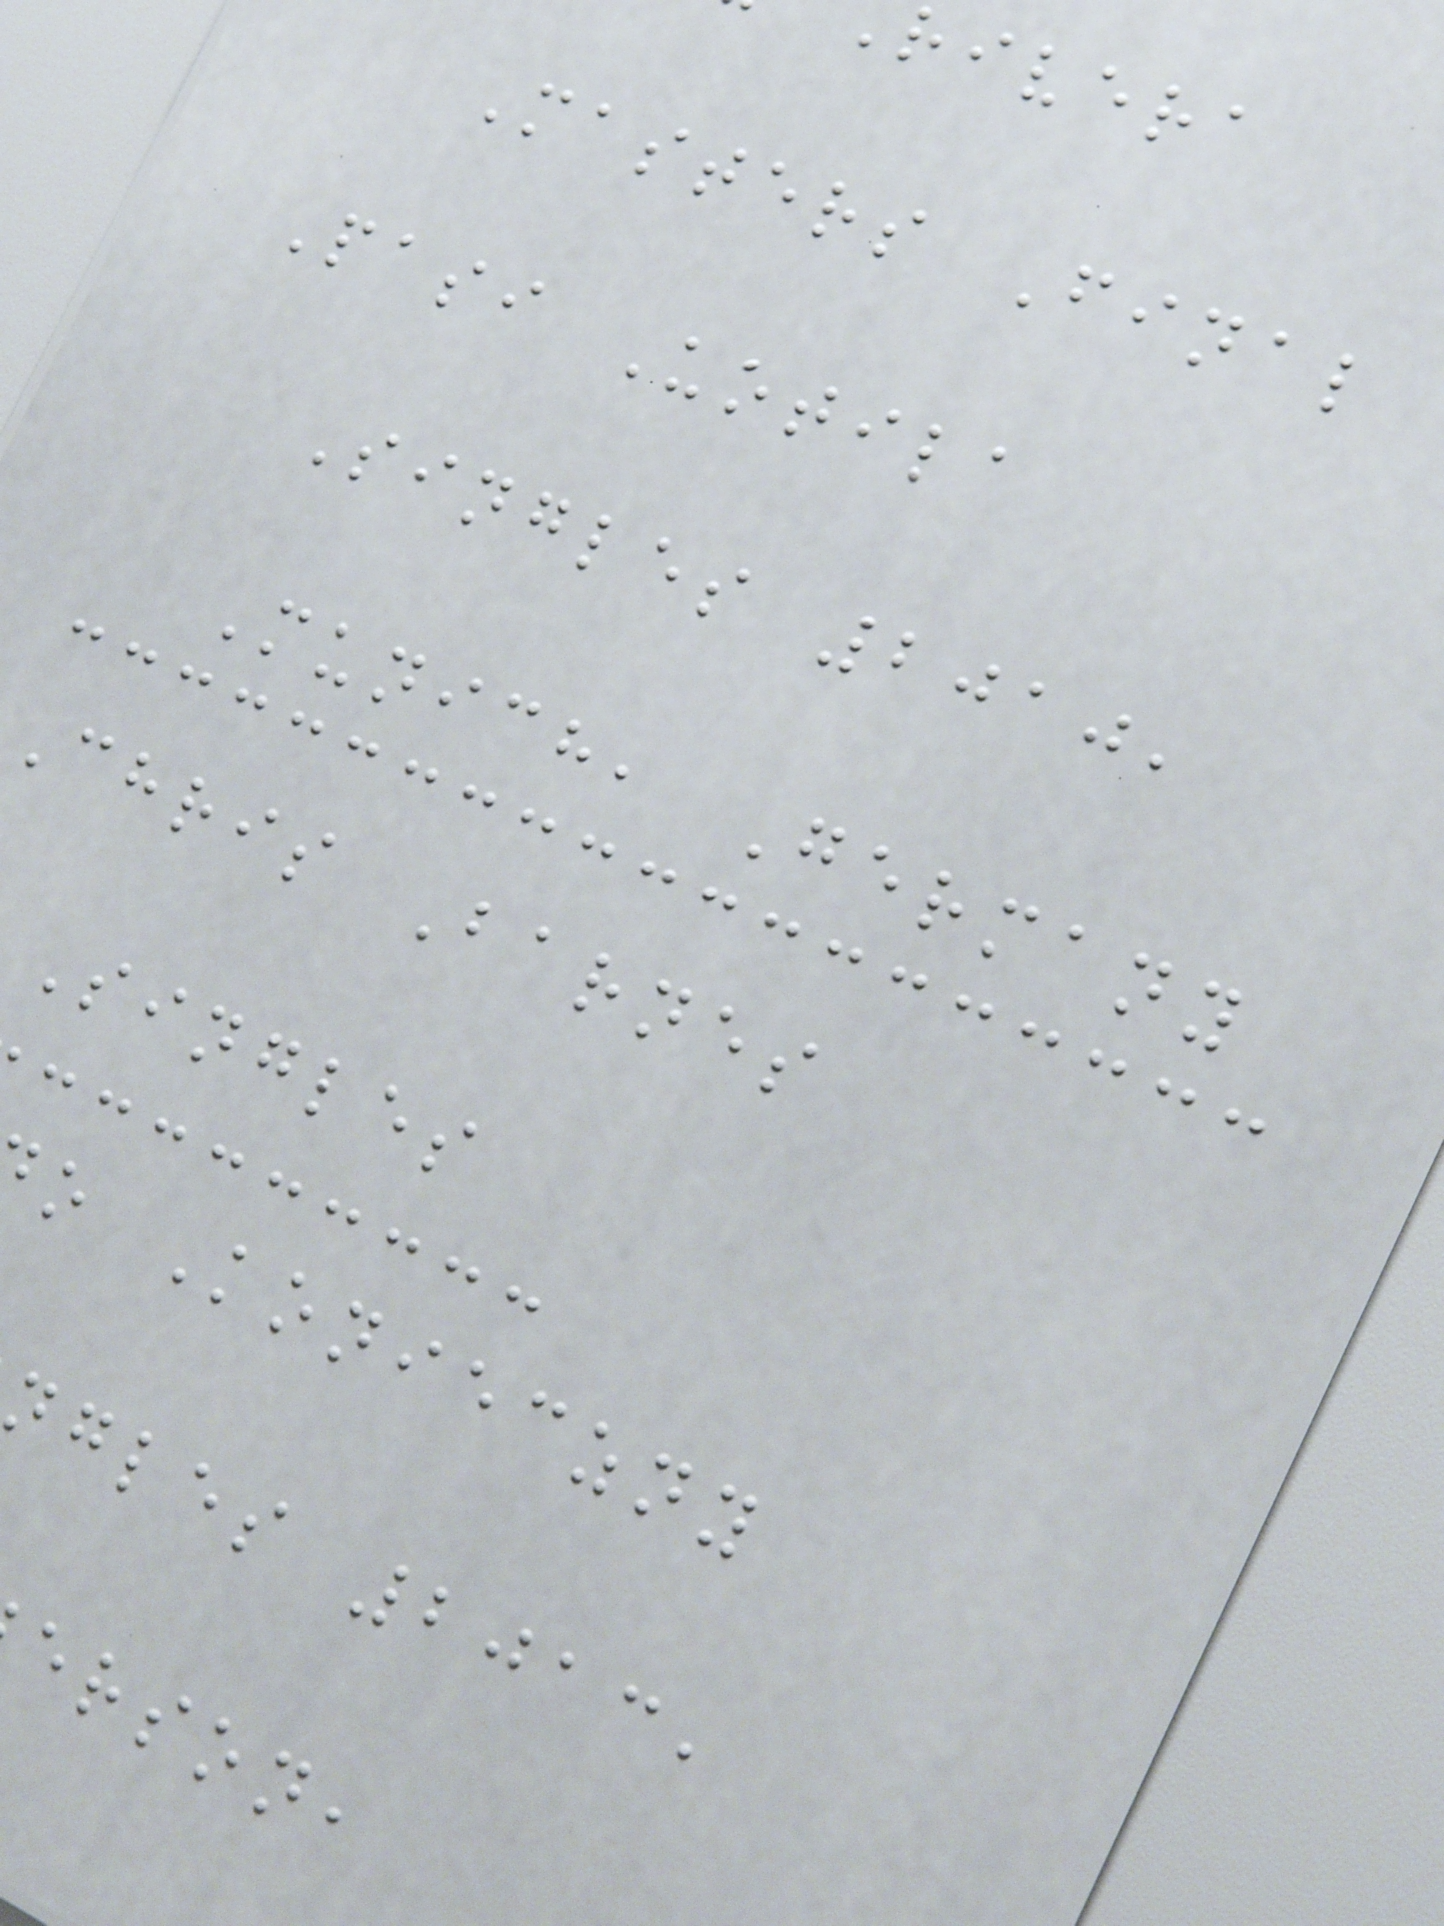rivera
Masters Final
Pasi Uotila
Singles 2010,
Munich, Germany
Chris Barnes
Singles
o Konieczny
ngles 2013,
erson,
